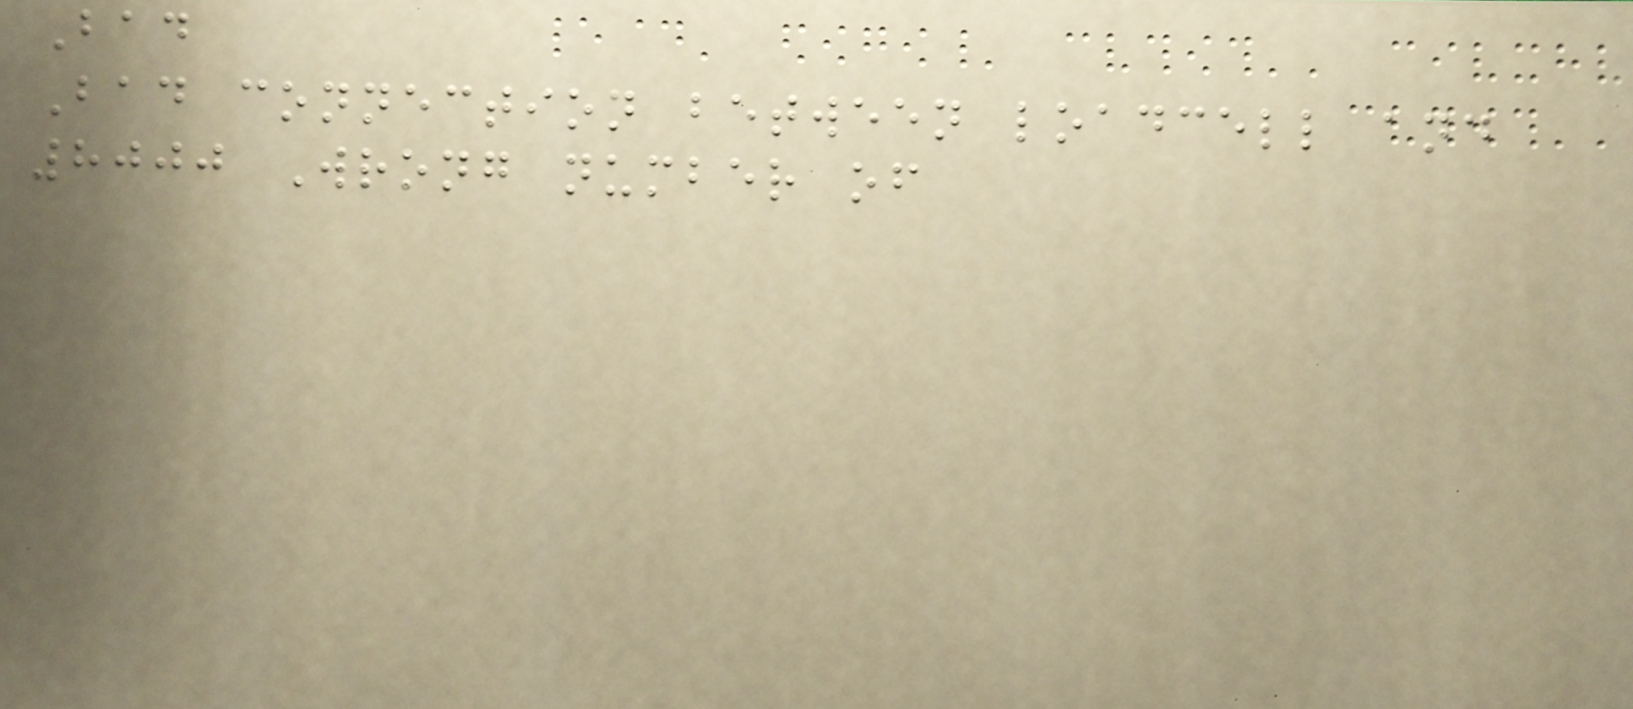Bad
Bad connection between loadcell and
8000 Wrong number of
